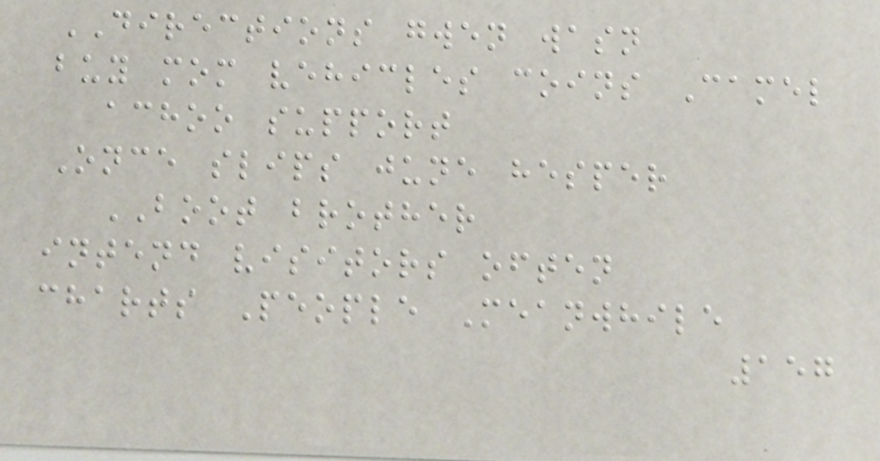DIRECTIONS gwen wasn
buy mom vehicles coins Camel
achoo support
Once slips june hesper
BOOT brother
intend visitors often
charts People Meanwhile
157
